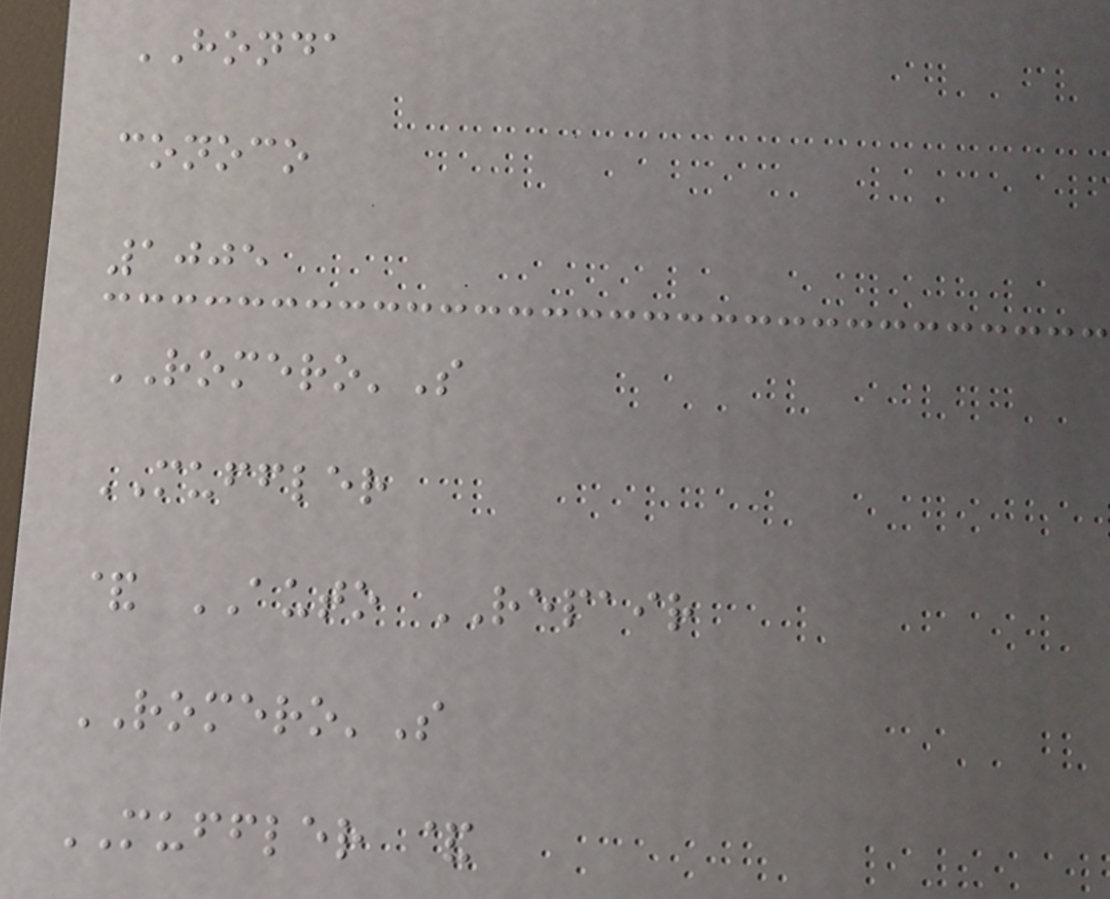HONDA
conoco
1005
ROMERO'S
MUFFLER
& AUTO REPAIR
ROMERO'S
MUFFLER &
